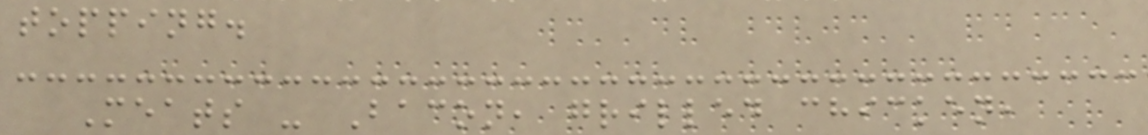topping.
Meats - Bacon, grilled chicken,
